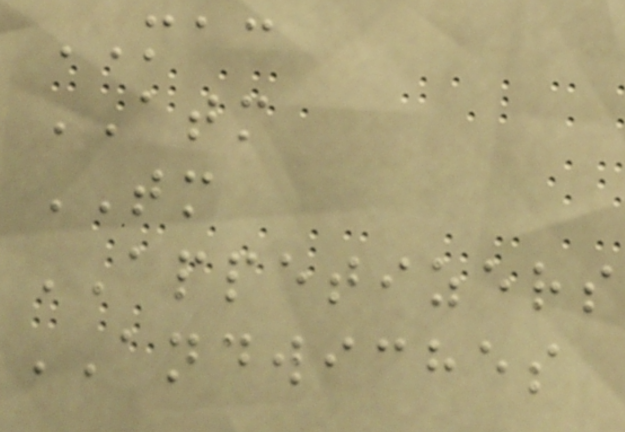MAC
ATM
TM
APPETIZERS
ANDWICHES
